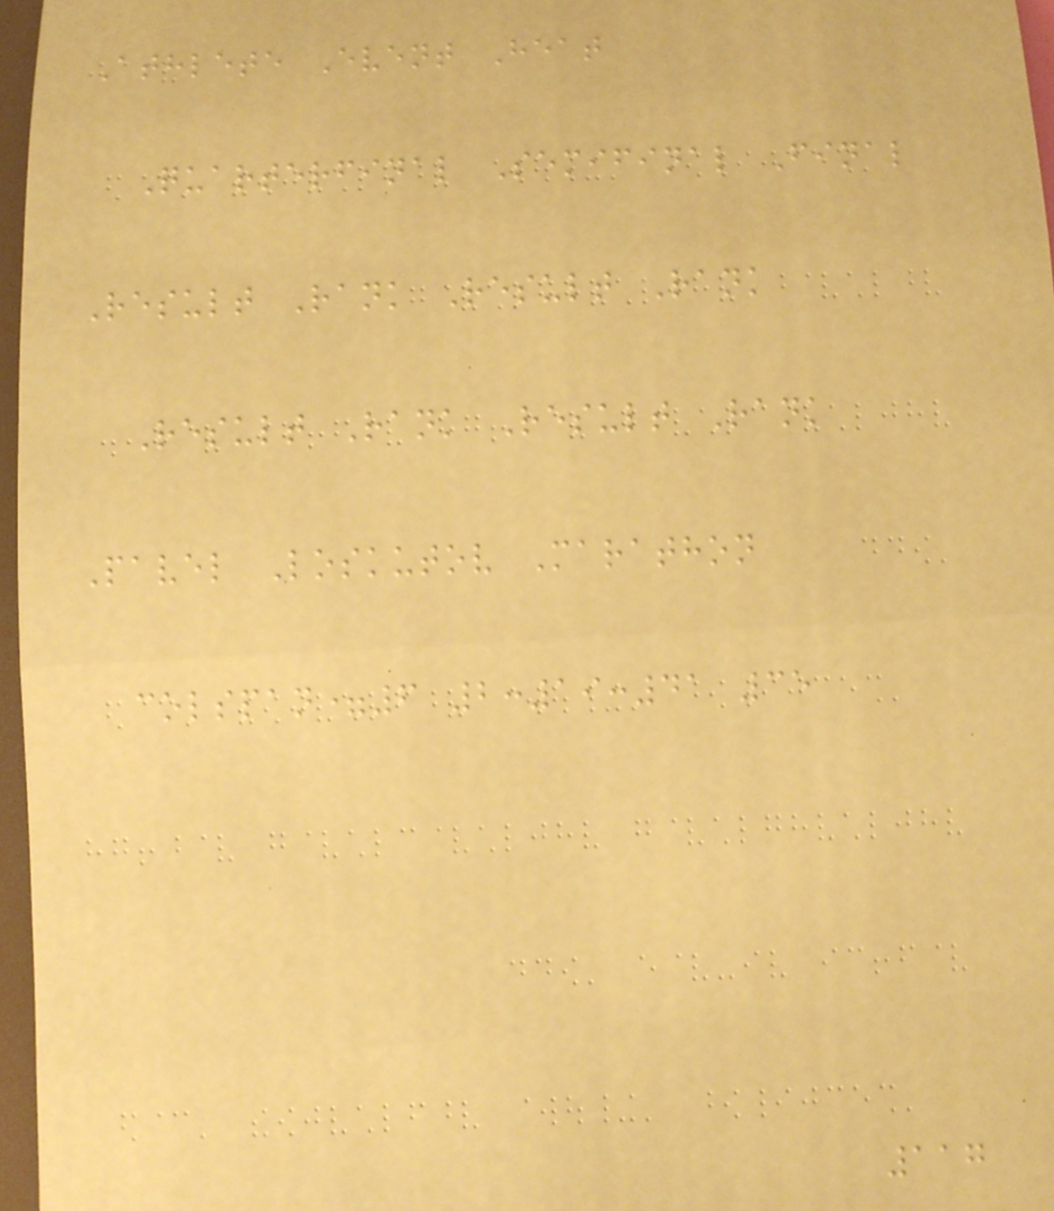Athlete Event Heat
Quarterfinal Semifinal Final
Result Rank Result Rank
Result Rank Result Rank
Pavel Loskutov Marathon
colspan=6 2:19:41 35
117
